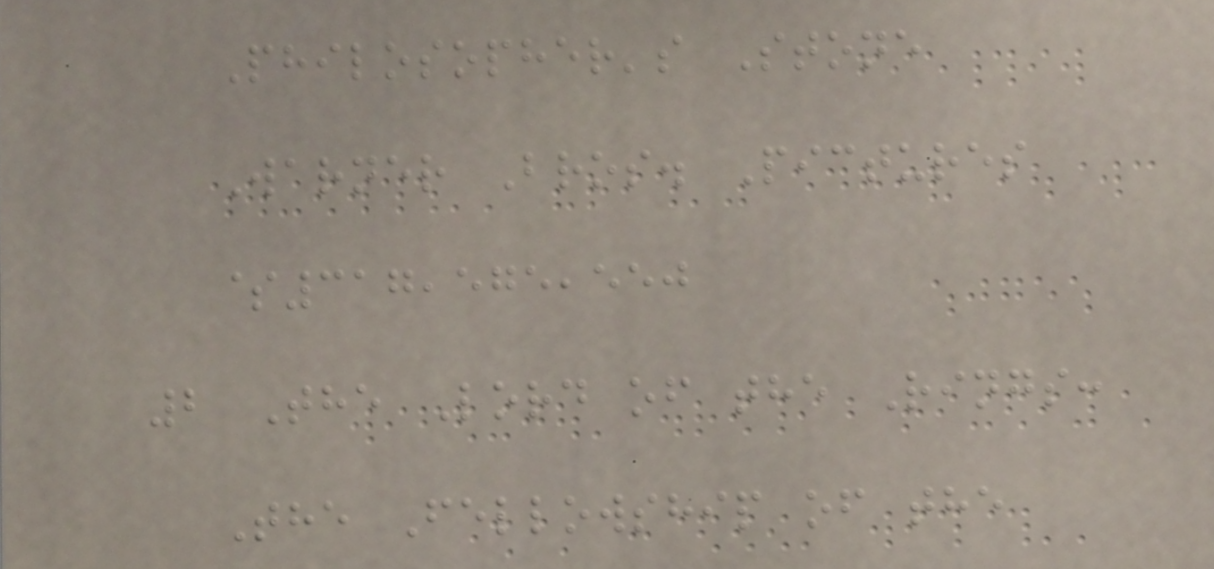Philosopher's Stone
Warner Bros. Pictures
$317,575,550
2 The Lord of the Rings:
The Fellowship of the
